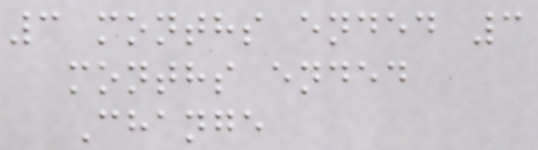3 months ended 3
months ended
Change
